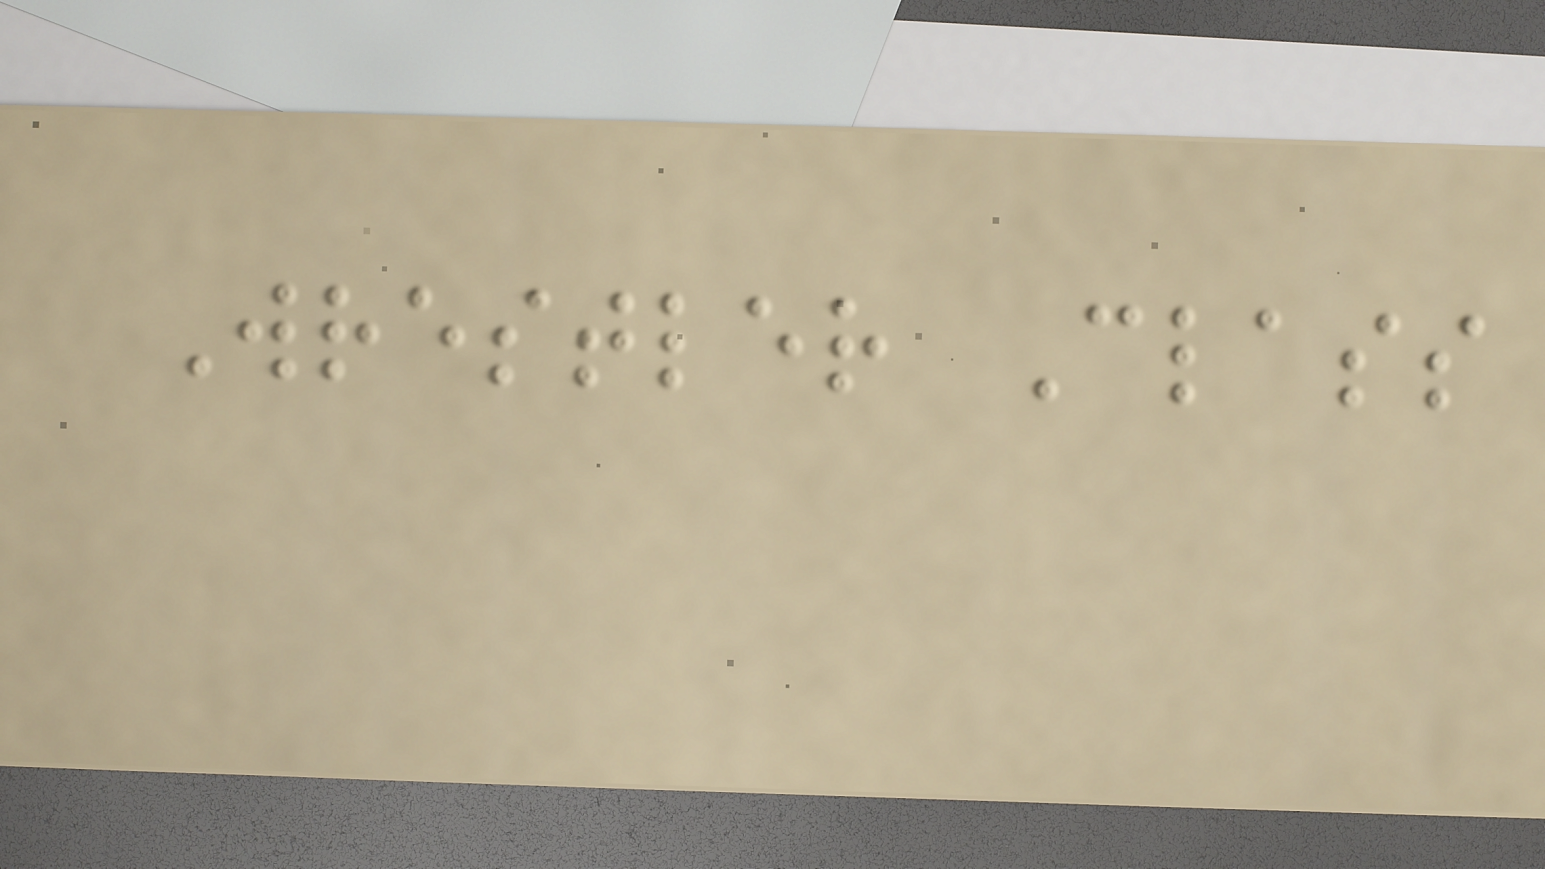Wrestler Class
